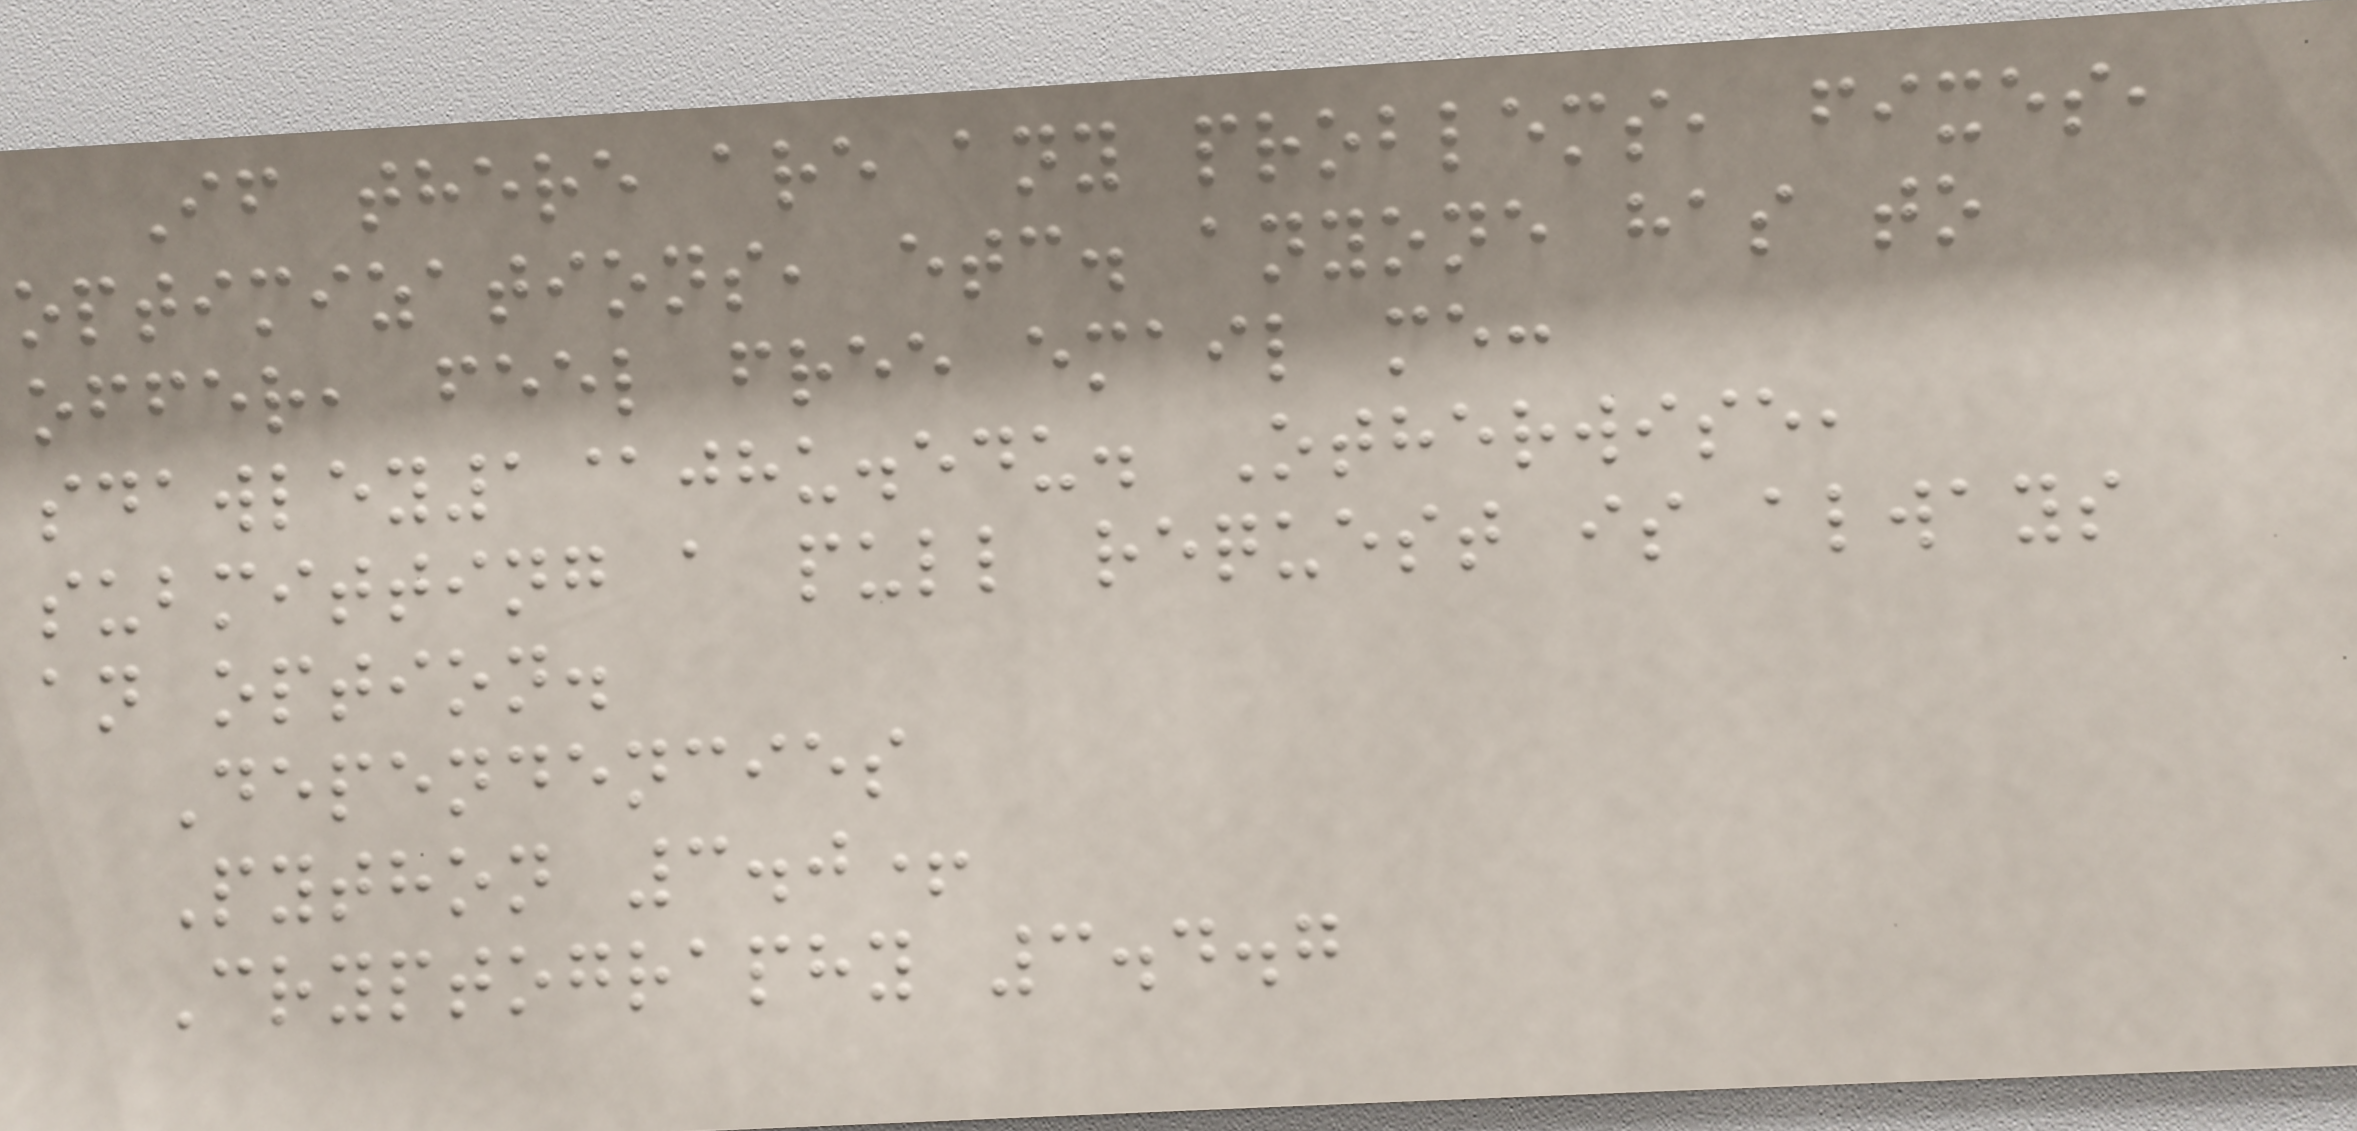If there are any problems, fixes,
optimizations, etc. anyone has to
offer, feel free email me:
sdawley1@jhu.edu. Otherwise,
submitting a pull request is always
an option.
Dependencies
Python 3.0+
Cryptography 3.4.7
